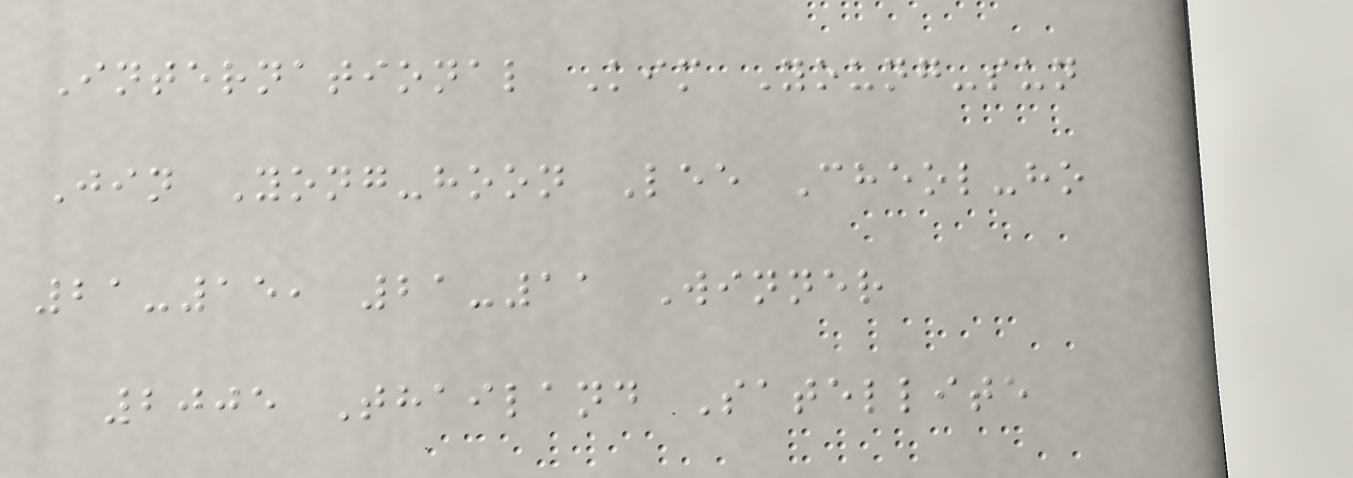International Kim Young-sun
Jin Yong-hoon Lee Cheol-ho
21-15, 21-11 Winner
2005 Thailand Satellite
